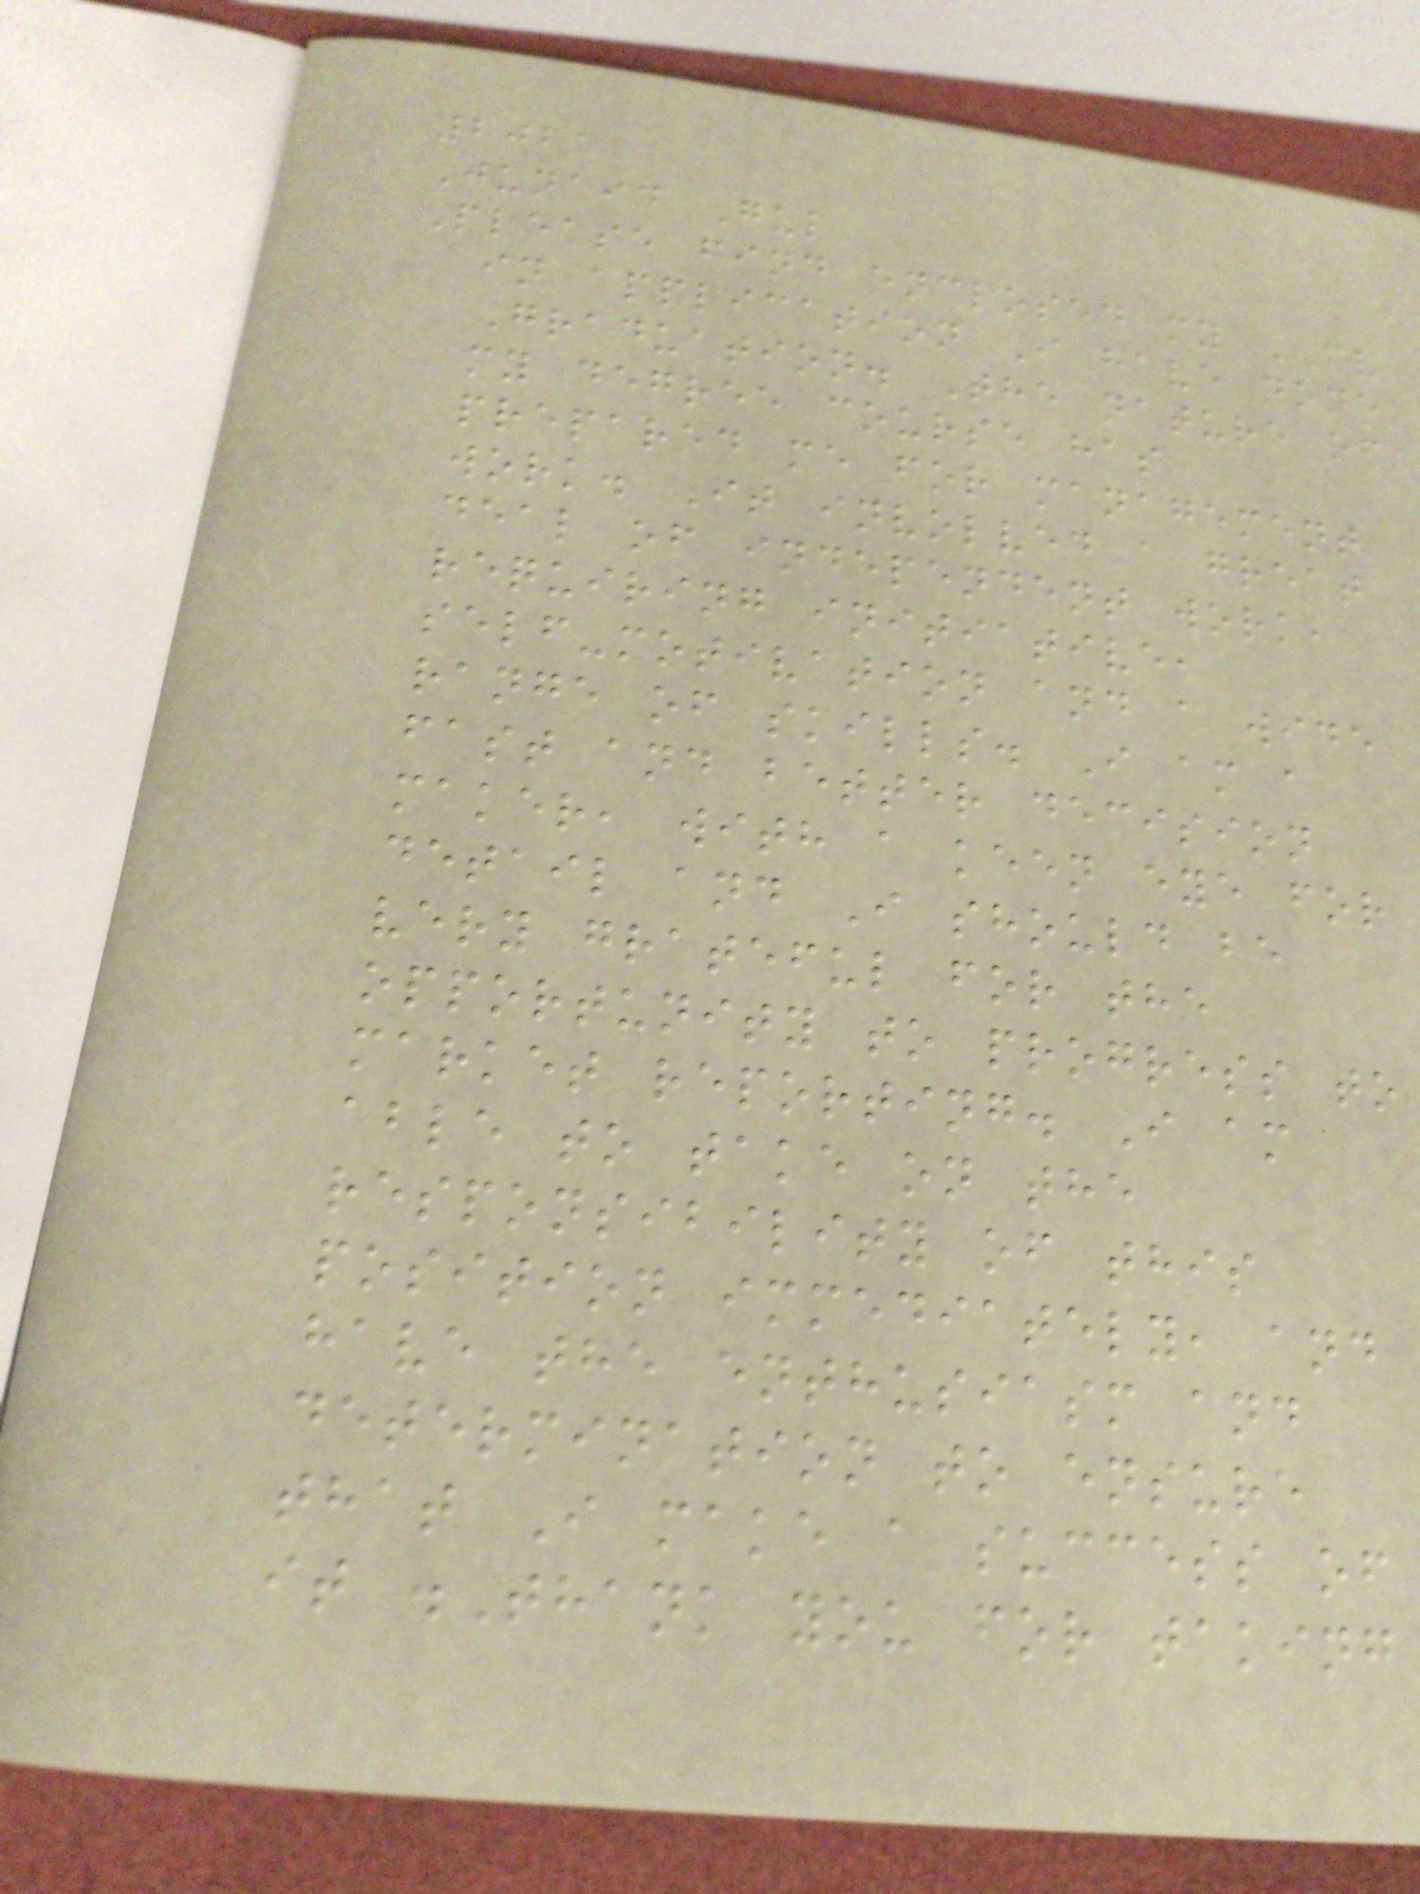2021
Junaid Gul
Please find enclosed my CV
in application I have done
Graduation. The nature of
my degree course has
prepared me for management
work. It involved a great
deal of independent work,
requiring initiative,
self-motivation and a wide
range of skills. I am a
fast and better decision
maker, with a keen eye for
detail and I should be
very grateful for the
opportunity to progress to
market reporting. I am
able to take on the
responsibility of this
position immediately, and
have the enthusiasm and
determination to ensure
that I make a success of
it .Thank you for taking
